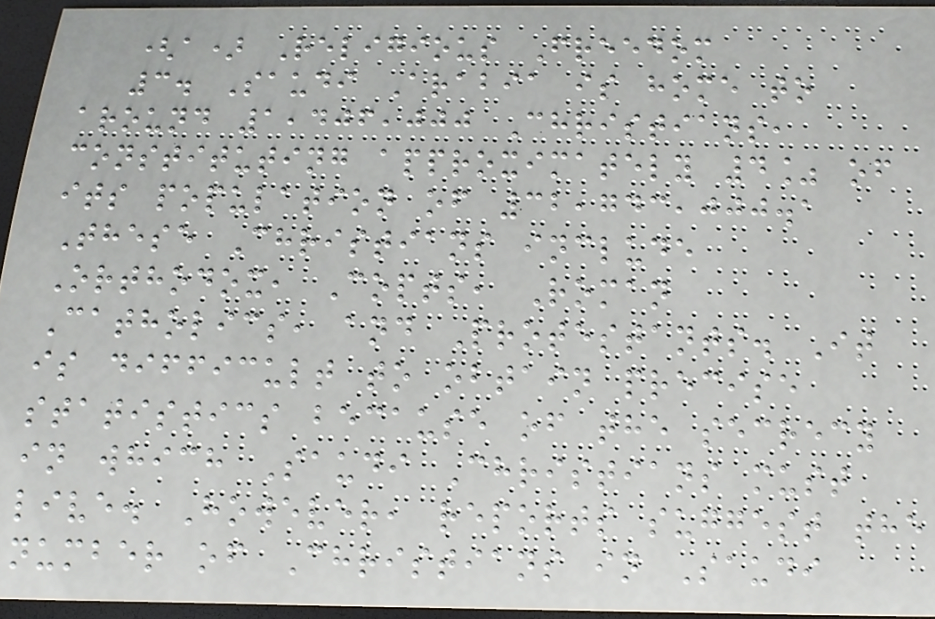(a) Religious Freedom
3. Saudi Arabia is home to
around 1,406,000 Christians,
constituting approximately 4% of
its population of 32,743,000.1
These Christians include
Orthodox, Copts, Roman
Catholics, and Protestants. It
is difficult to obtain precise
statistics because of the secrecy
in which Saudi Christians must
live. However, reports suggest the
number of Christians in Saudi
